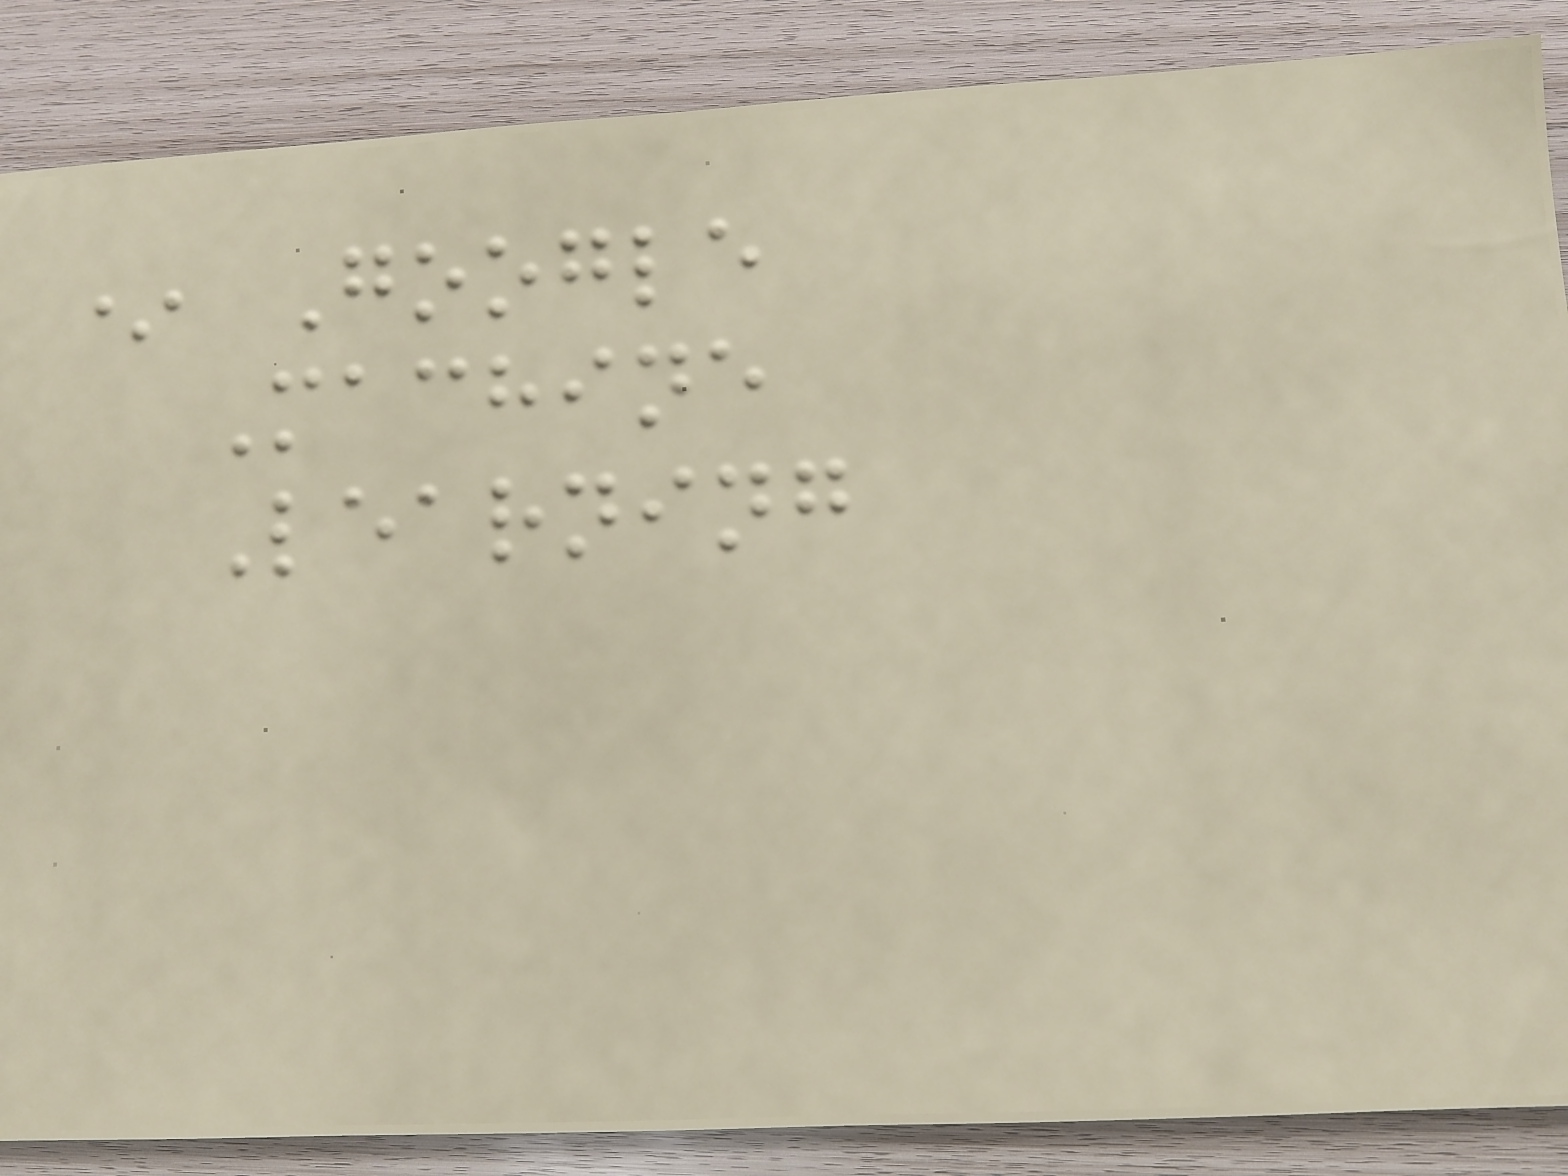* Google
Machine
Learning
